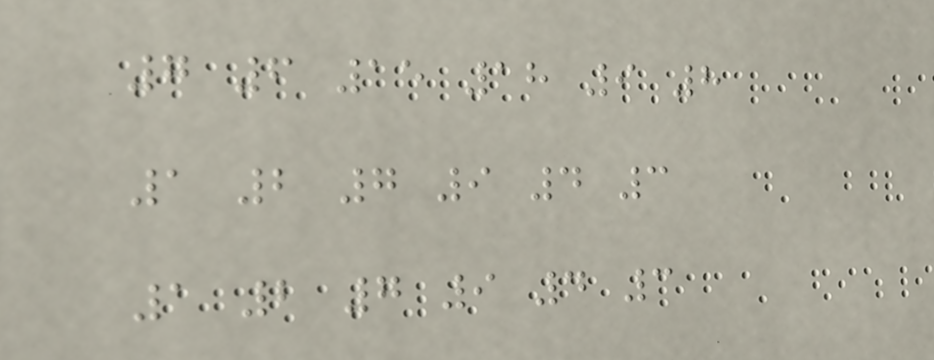7 6 15 18 9 8
1 2 7 9 4 3
1 2 7 9 4 3
